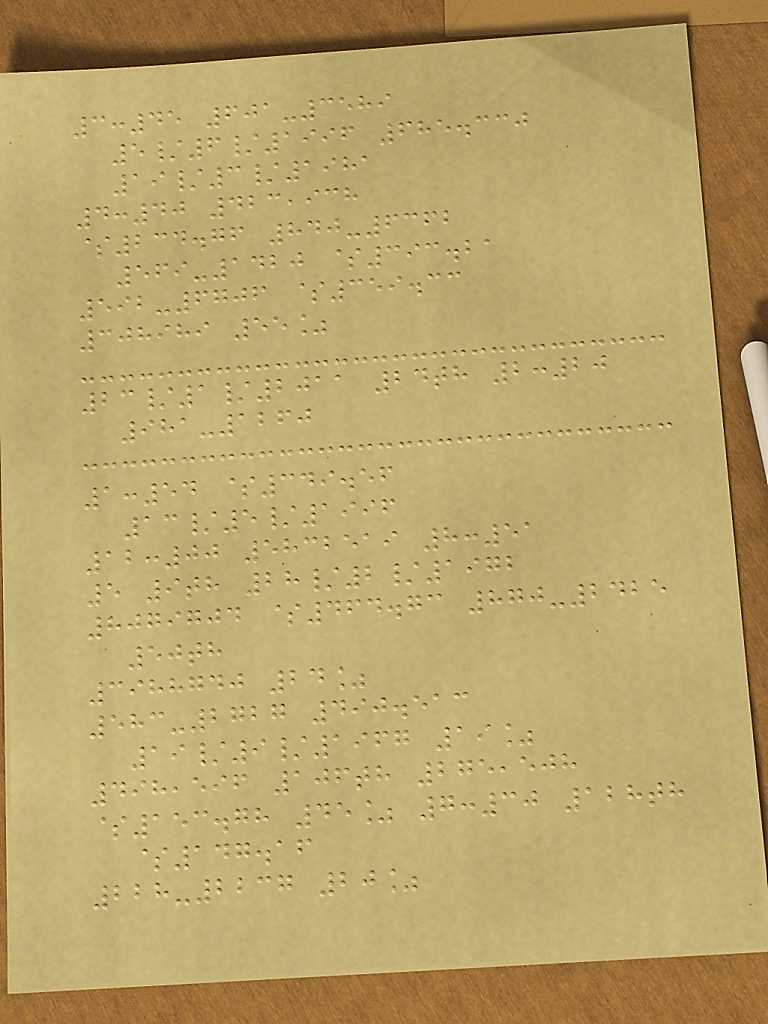3:45 601-3589
5/6/1996 685.330
19/3/1981
4:40 423,938
$234.76 840-6362
569-1420 $393.21
592-6706 $359.33
308989 55%
23/1/2011 24th 2:20
981-1260
1:54 $349.56
13/5/1996
12:00 5832519 8:51
5 9th 28/2/1972
8079704 $464.73 870-2425
50th
3988740 24%
583-2727 490.513
19/9/1967 19%
498,596 106th 275,508
$153.78 45% 7:30 128th
$147.16
228-2237 20%
